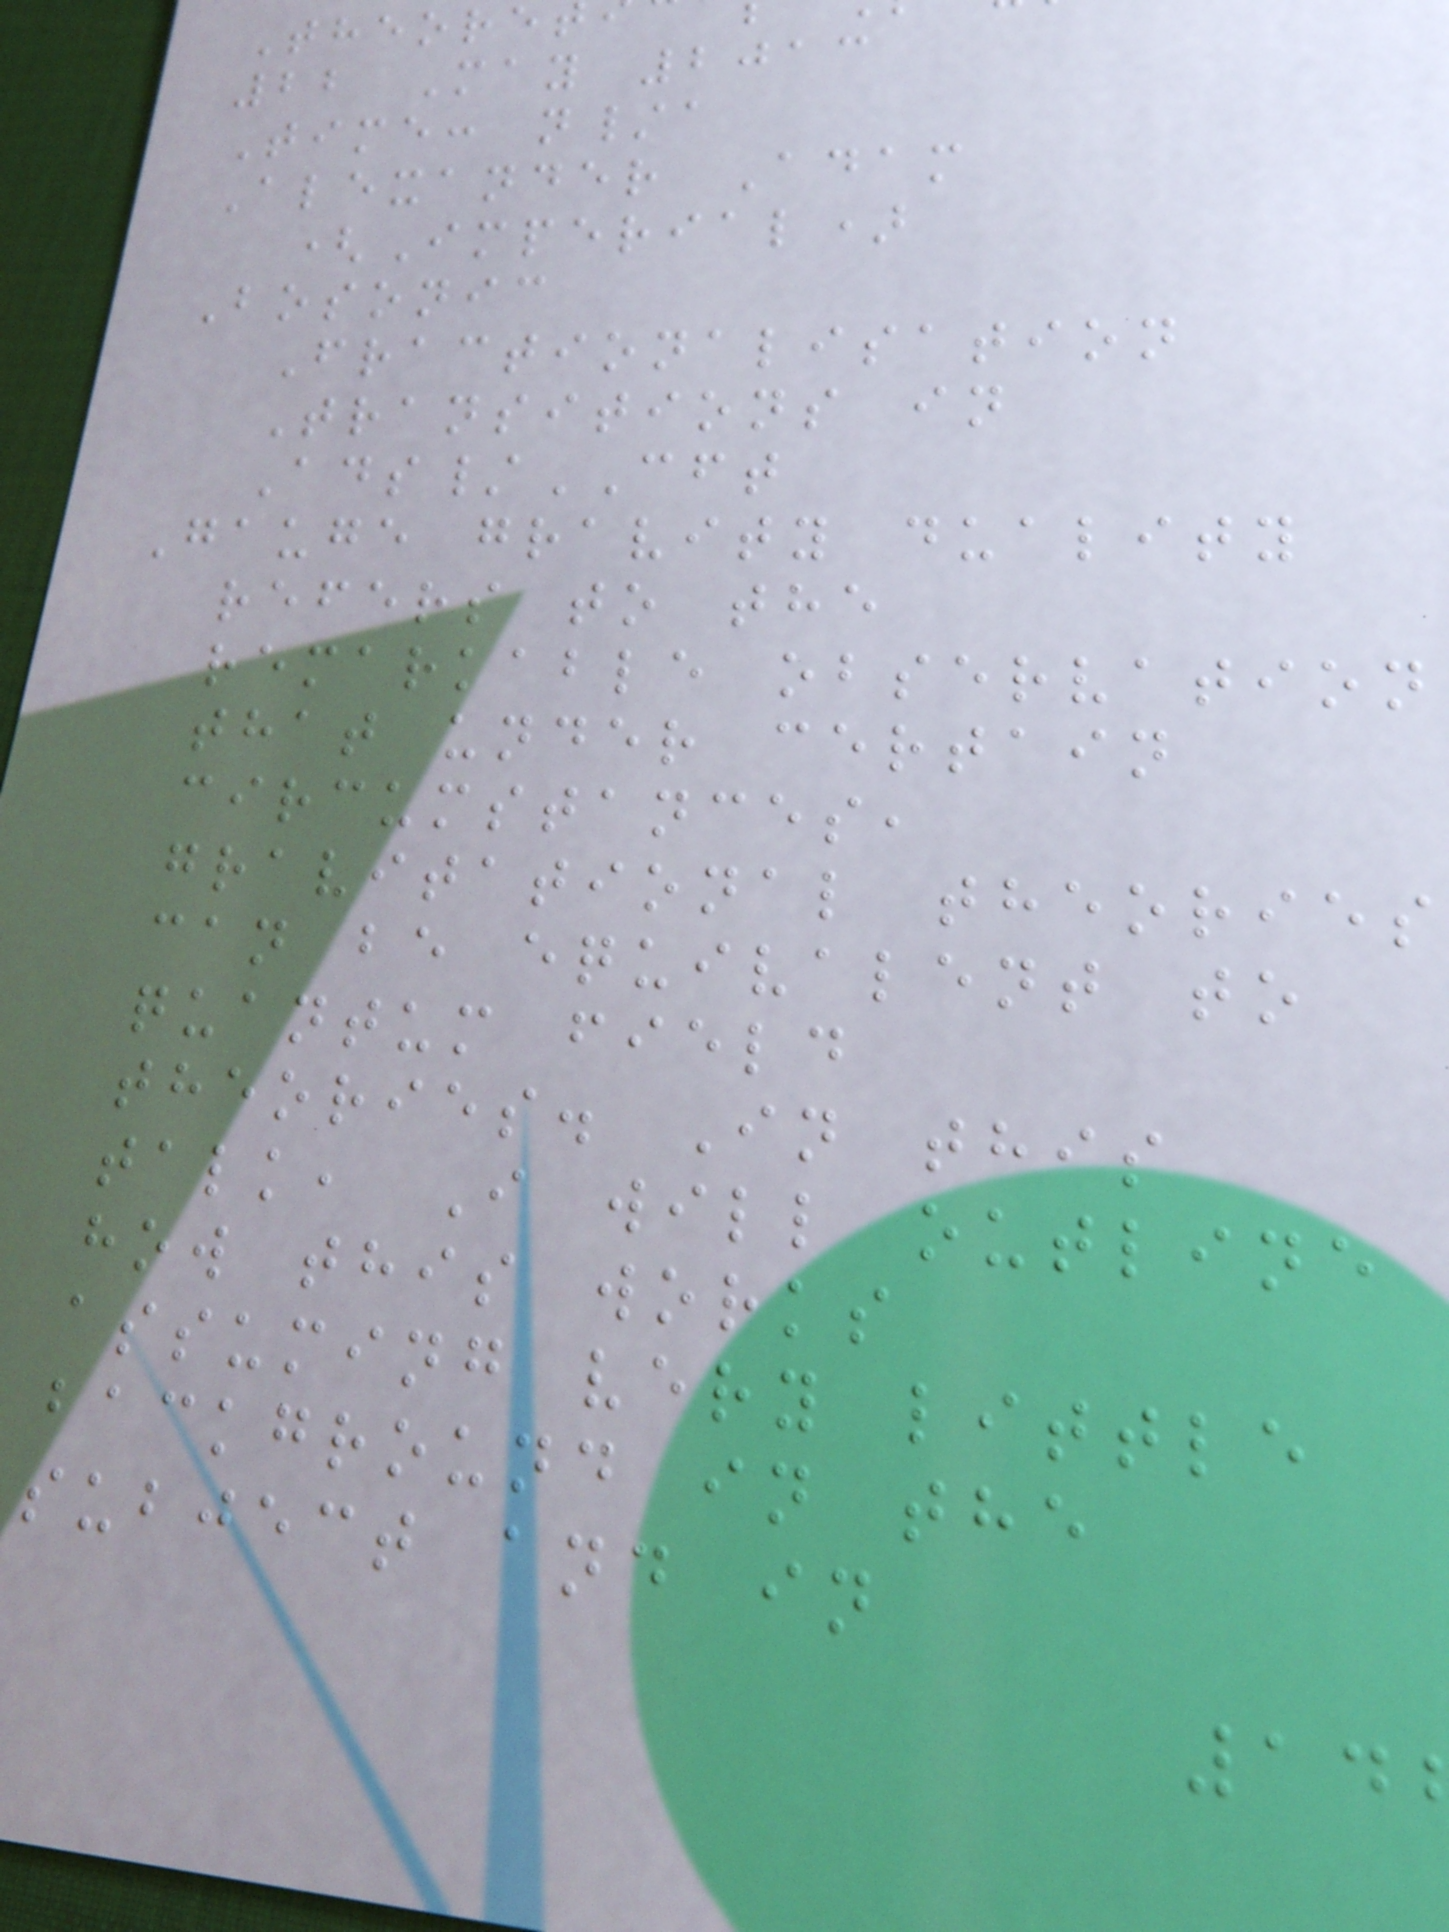Theore
22 May 2013
Time: n/a
Alexander Adam
(Imperial)
Bosonic
Fractionalisation
Transitions in
Ads/CFT
Gauge gravity duality
refers to the
remarkable observation
that under certain
circumstances,
gravitational theories
can be equivalent to
quantum field
theories. In this
talk, I will outline
how this works
assuming very little
background in the
subject and in
